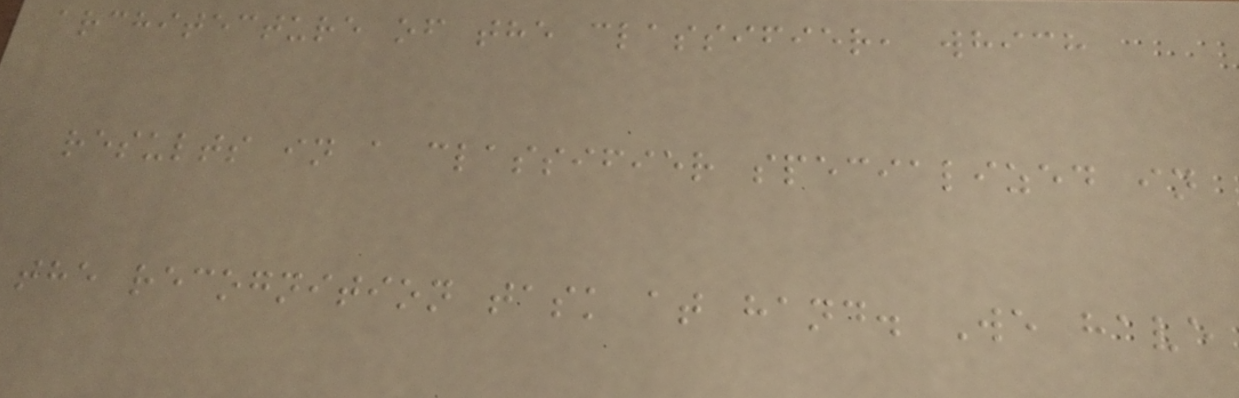architecture of the classifier, which
results in a classifier specialized in
the recognition task at hand. We have
